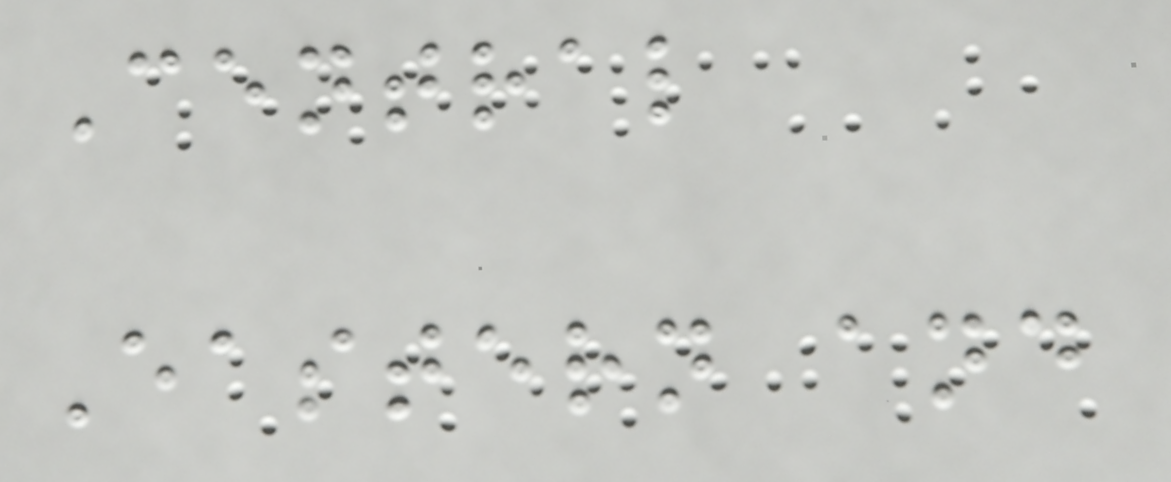Central
Eastern and
